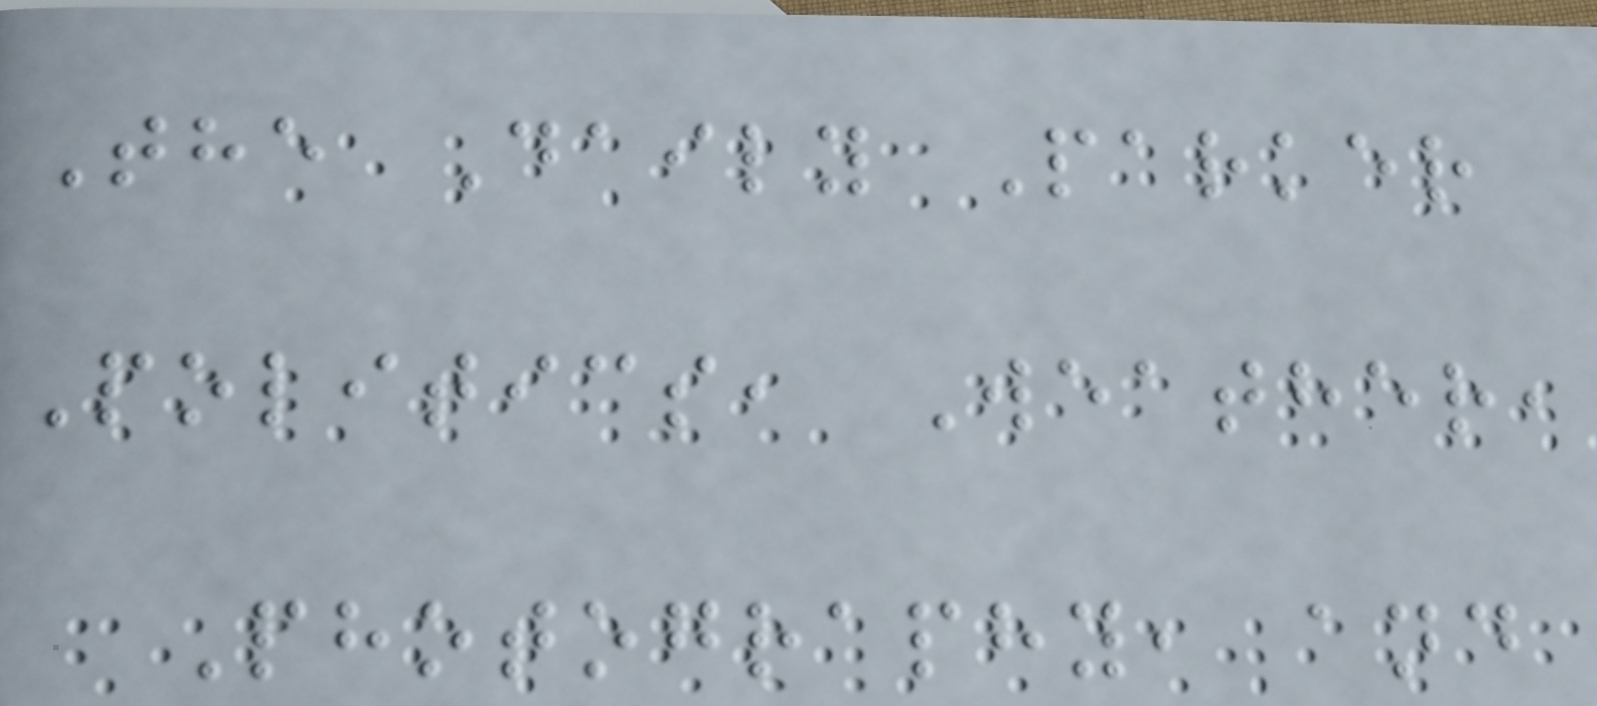The Daily Parker
Politics, Weather,
Photography, and
